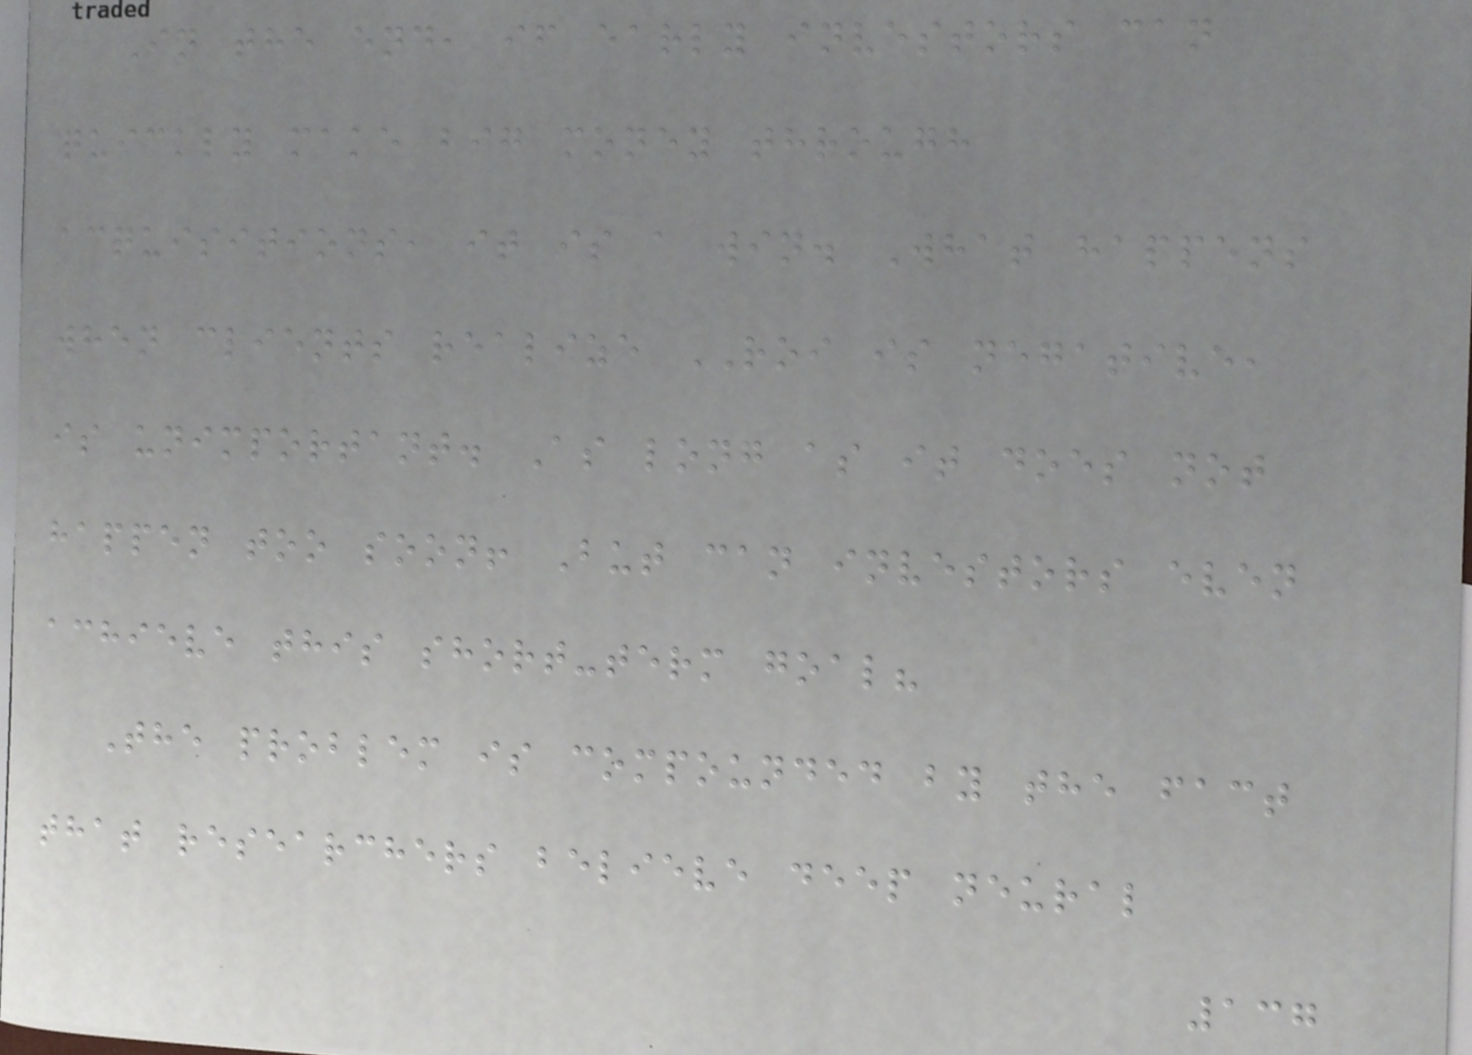In the end, if early investors can
quickly make big money through
acquisitions, it is a win. What happens
when clients realize ROI is negative,
is unimportant. As long as it does not
happen too soon! But can investors even
achieve this short-term goal?
The problem is compounded by the fact
that researchers believe deep neural
137
